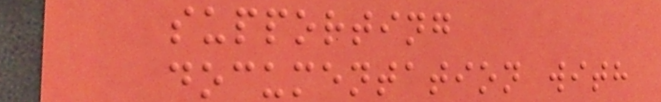supporting
documentation with
